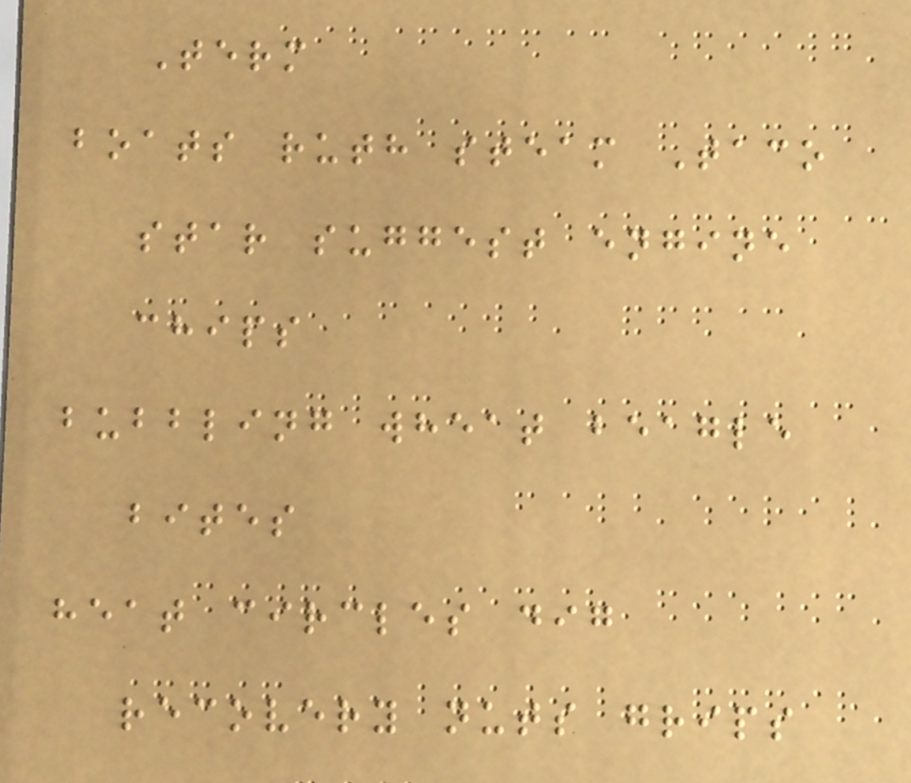Term
boats ruth steam Taco
star suggest engine
chips
bubbling wheat beagle
bites
heat circles dig
recovery nuts grips
